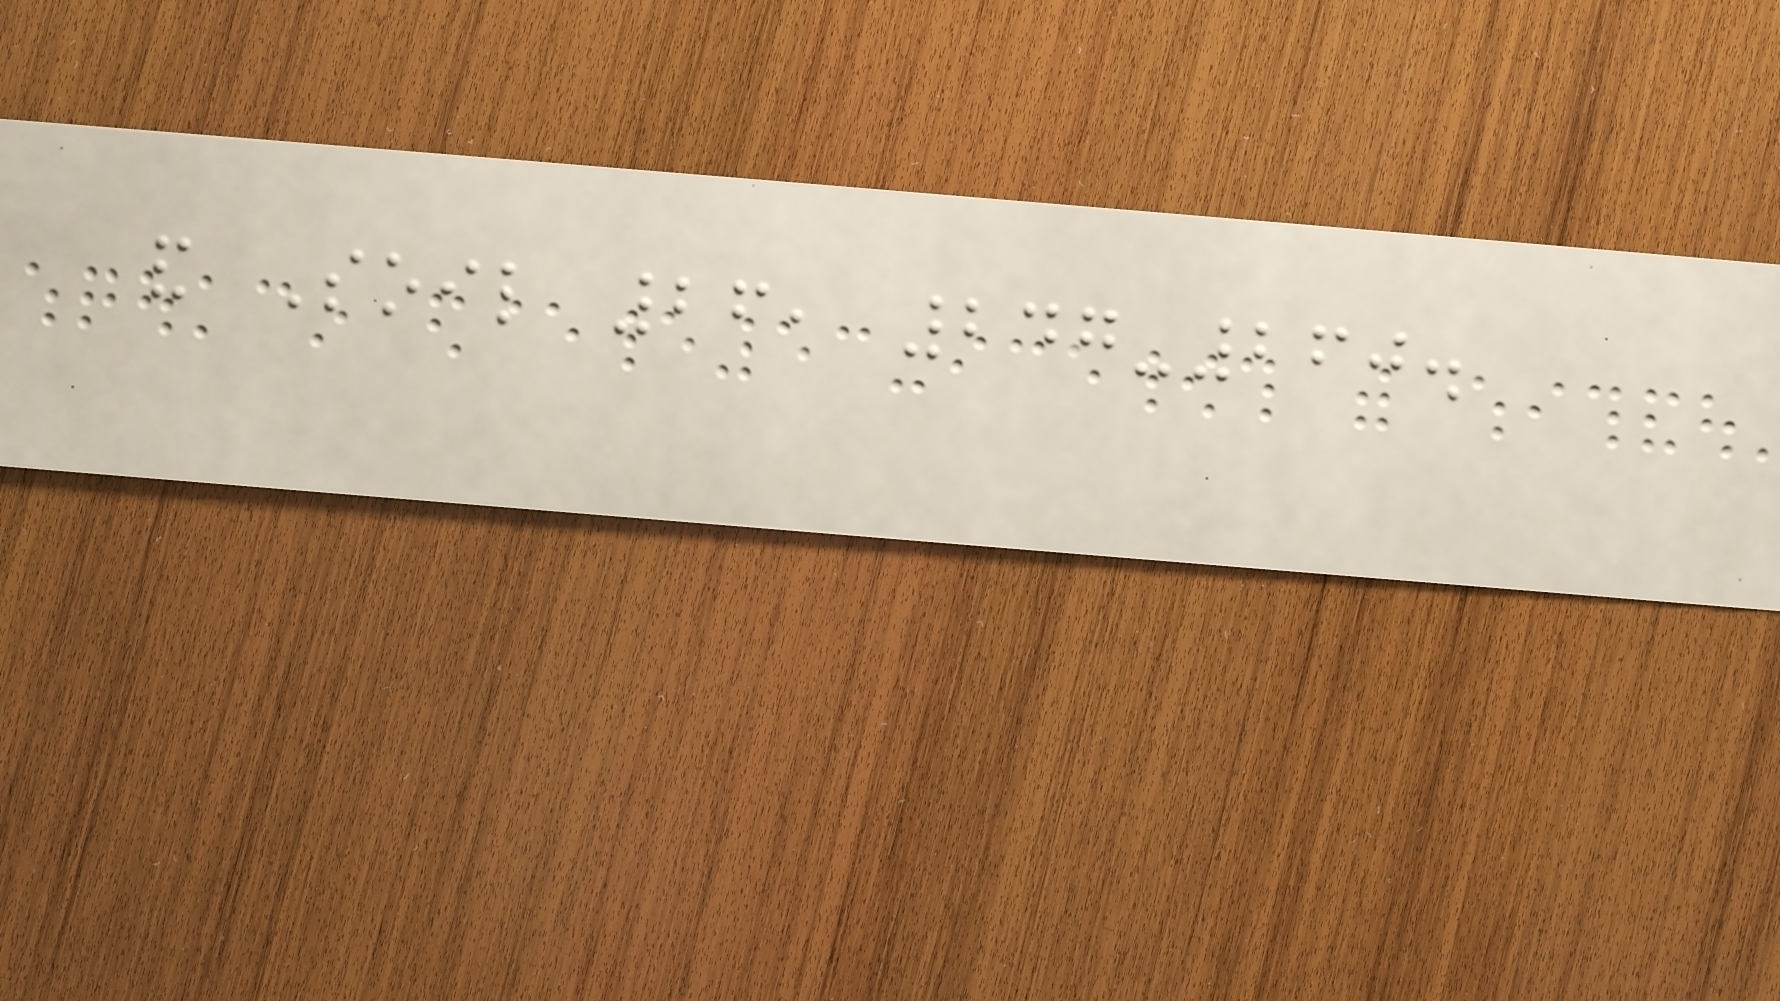and Soil 26, 247-260.
